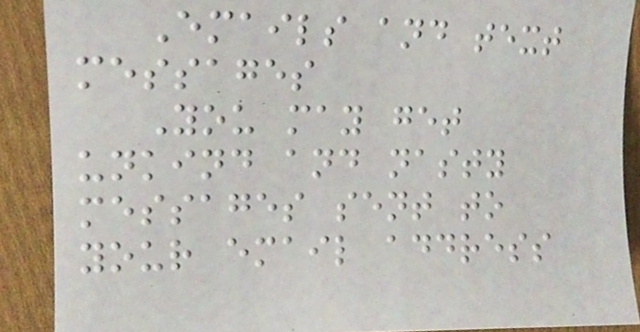Emails and text
messages
You may get
unkind and nasty
messages sent to
your email address
